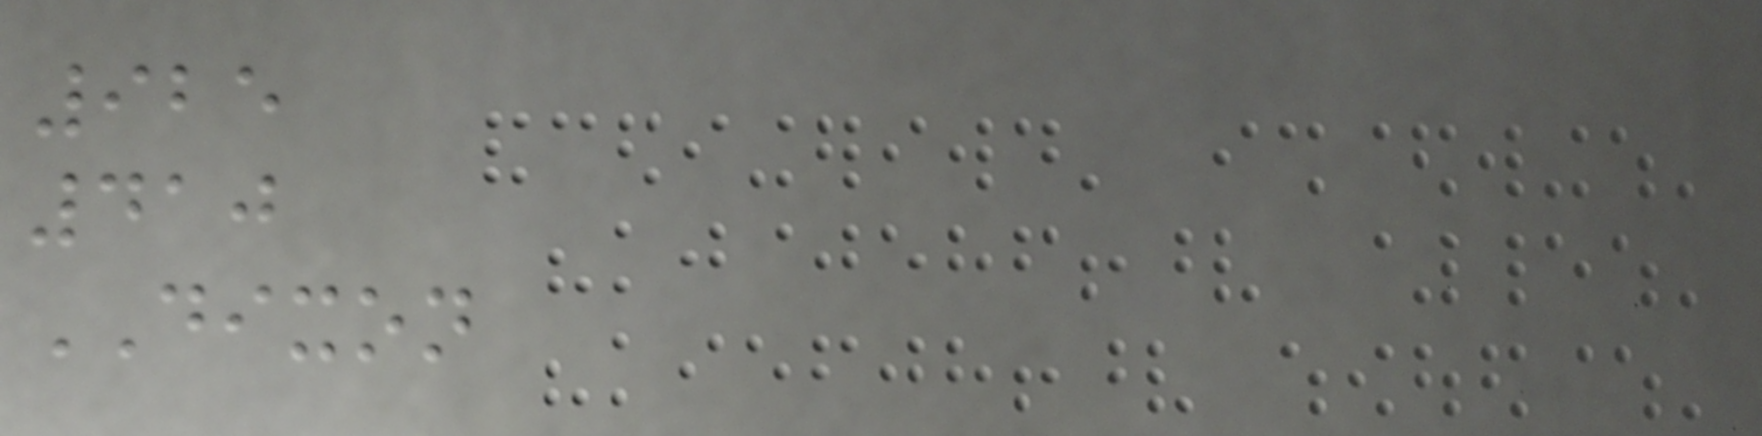925
410
DIXON
